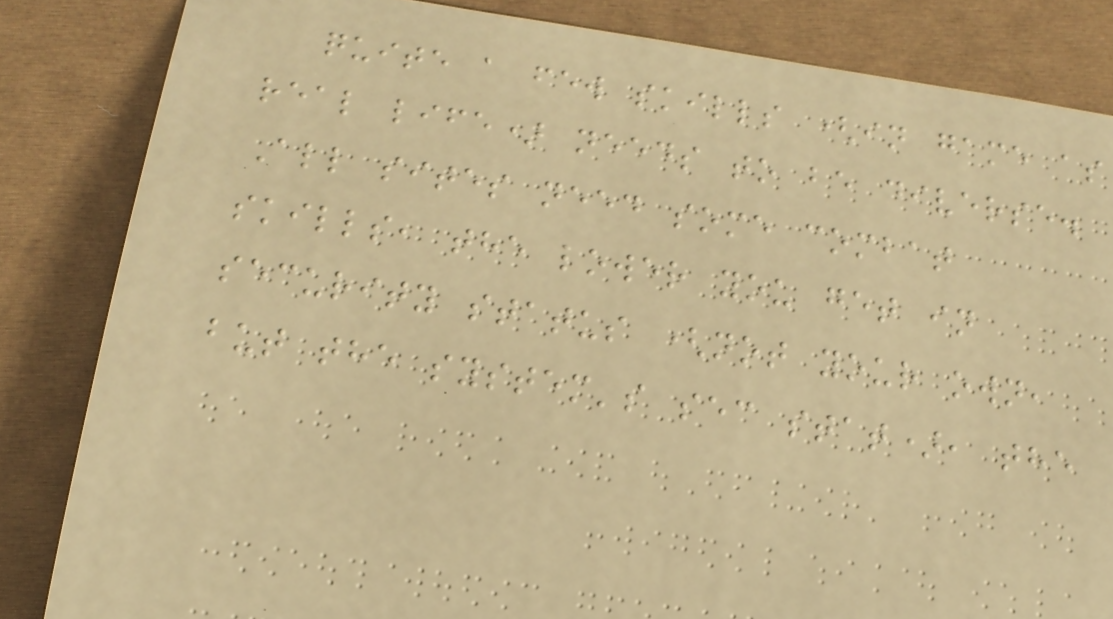quite a few skills (in game as
real life) needs to be diverse.
All sites need some combat
skills, the lower you get in
security status (not your own,
but the system's sec stat), the
